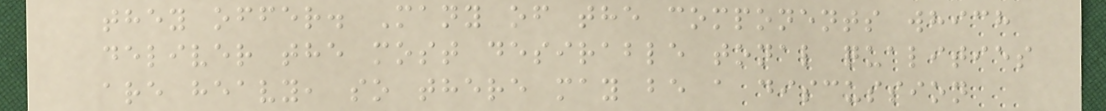they offer. Many of the components which
deliver the most desirable tonal qualities
are heavy, so there may be a discussion
